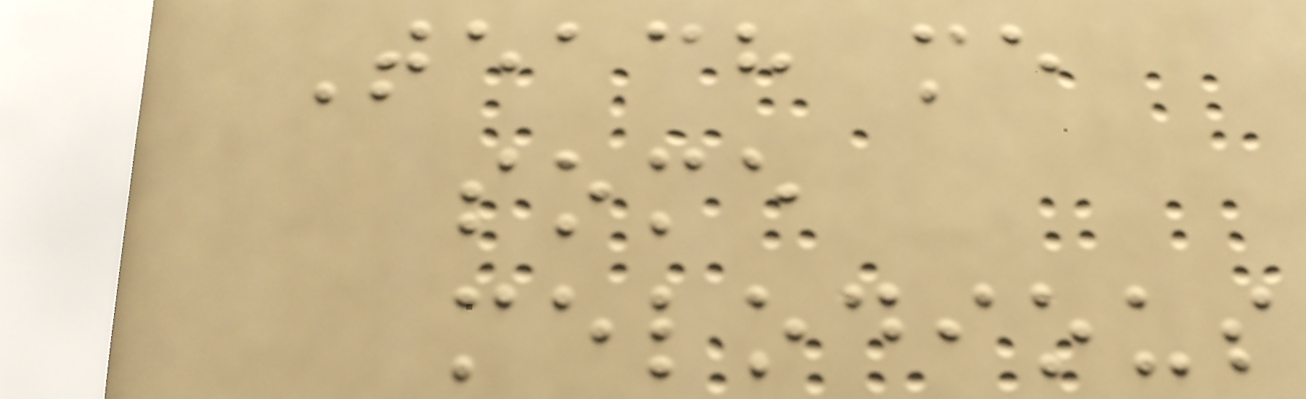Teach me
some
melodious
